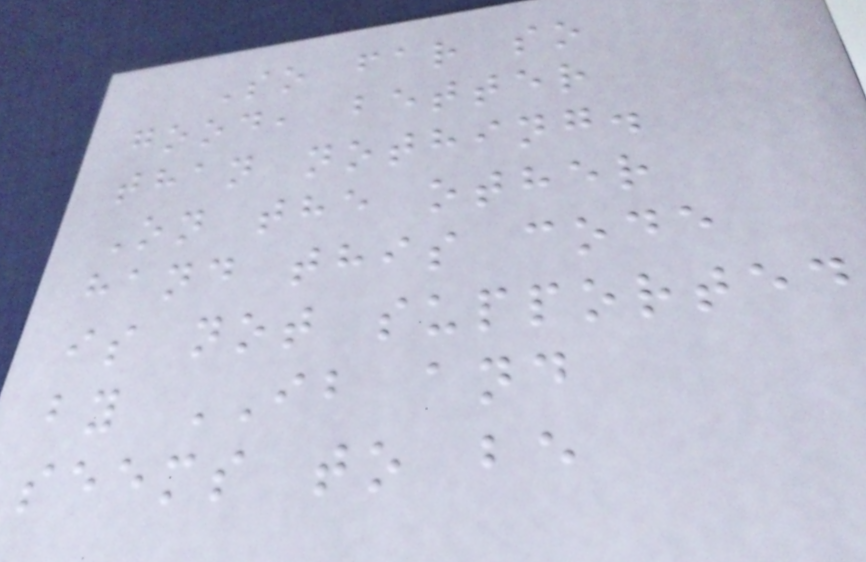So far so
good, better
than nothing.
On the other
hand this code
is not supported
by IB and
seems to be
